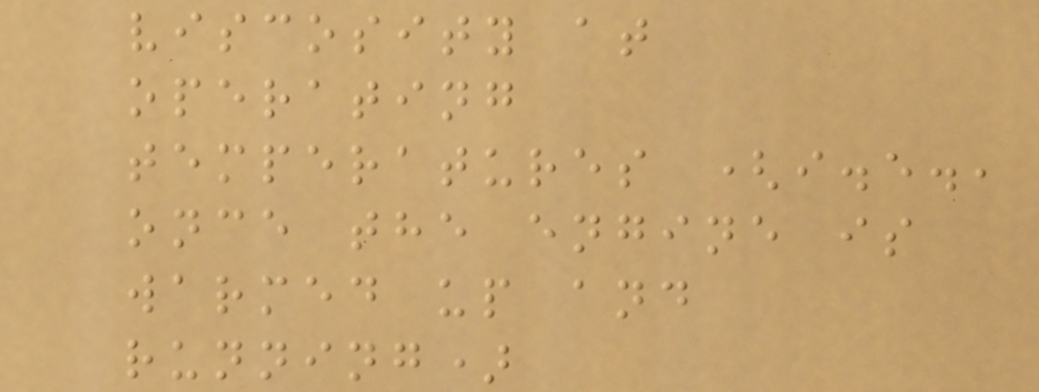viscosity at
operating
temperatures (i.e.,
once the engine is
warmed up and
running)
